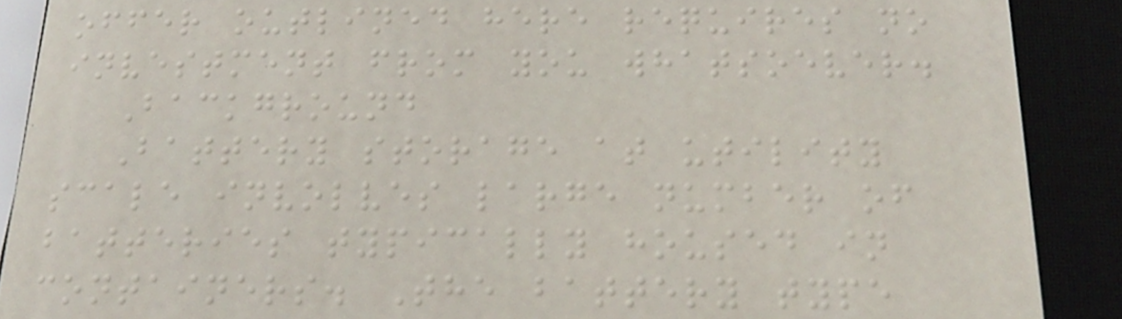offer outlined here requires no
investment from you whatsoever.
Background
Battery storage at utility
scale involves large number of
batteries typically housed in
containers. The battery type
